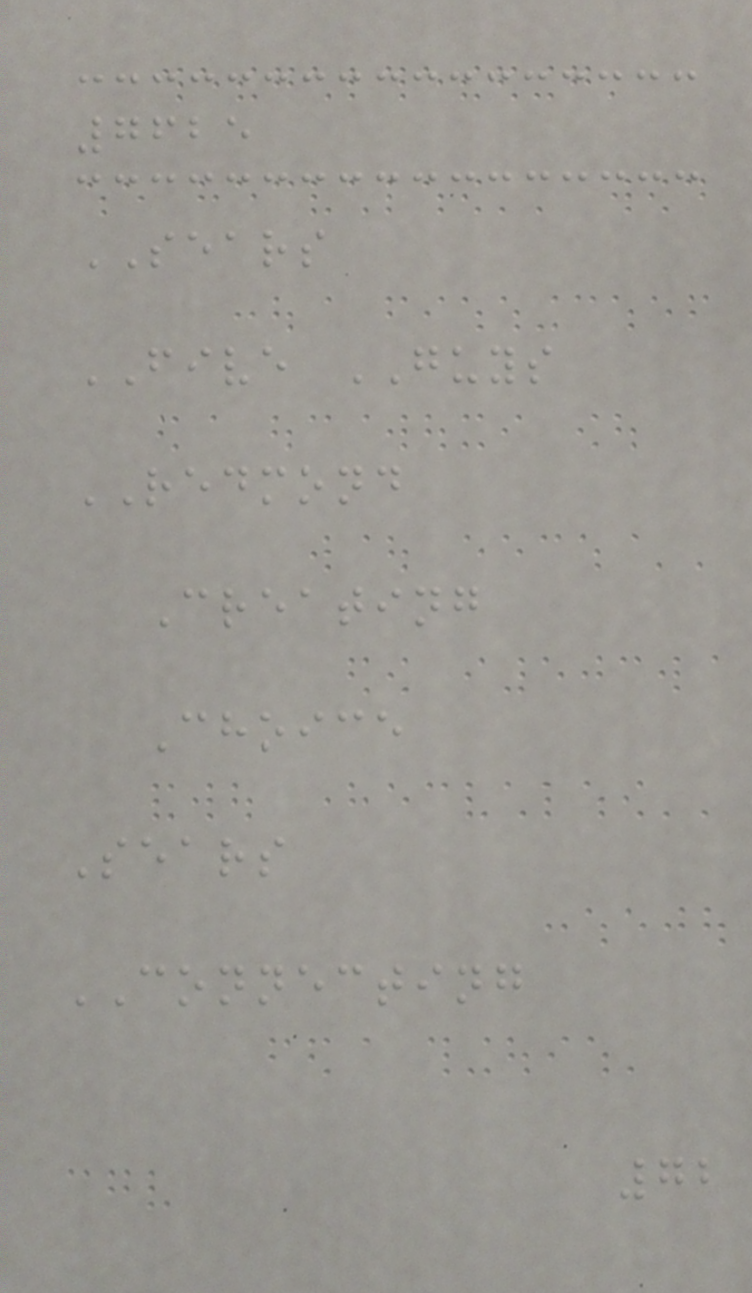7625
SEARS
FIVE GUYS
REDMOND
Creating
Choice
Sears
CONNECTING
72
